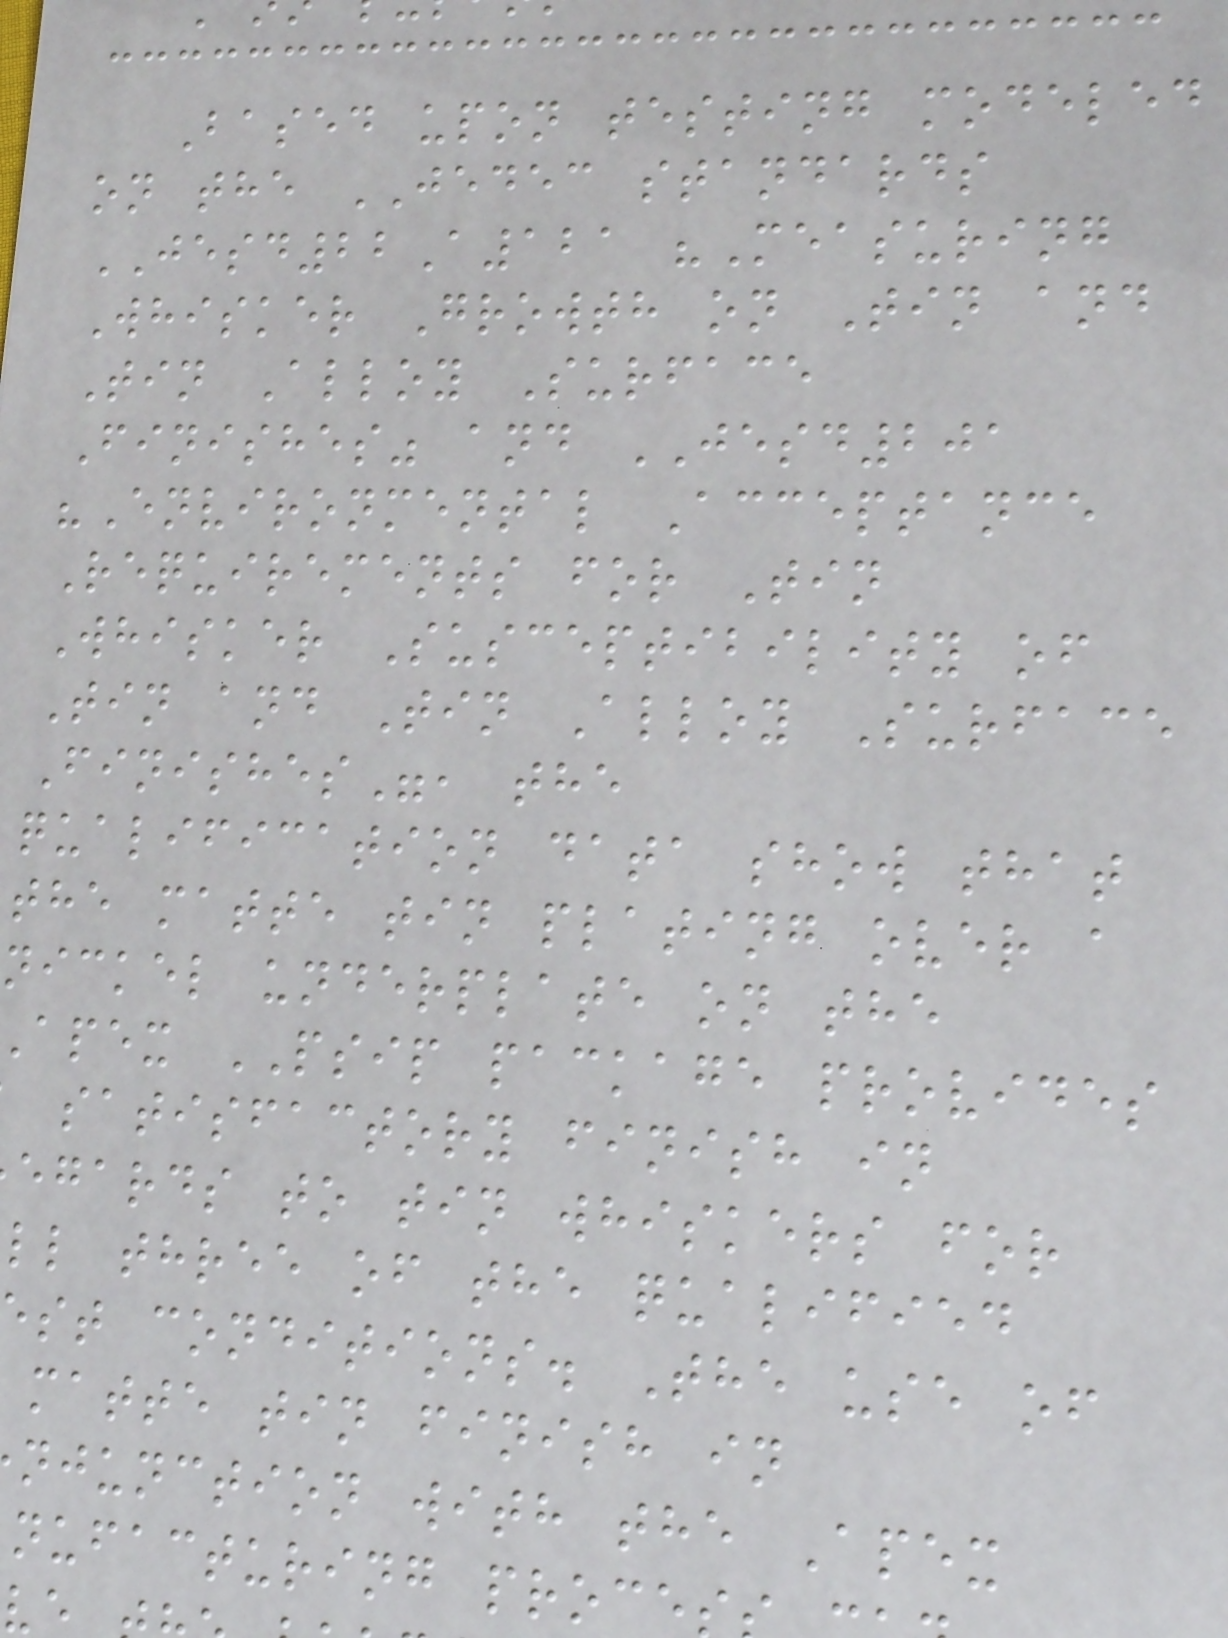Based upon testing modeled
on the JEDEC standards
JESD22A121 "Measuring
Whisker Growth on Tin and
Tin Alloy Surface
Finishes" and JESD201
"Environmental Acceptance
Requirements for Tin
Whisker Susceptibility of
Tin and Tin Alloy Surface
Finishes", the
qualification data show that
the matte tin plating over a
nickel underplate on the
apex PSIP package provides
satisfactory finish in
egards to tin whiskers for
ll three of the qualified
st conditions. The use of
matte tin finish in
njunction with the Apex
nufacturing proce
